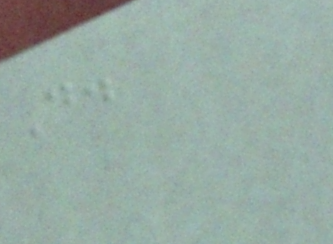D.
